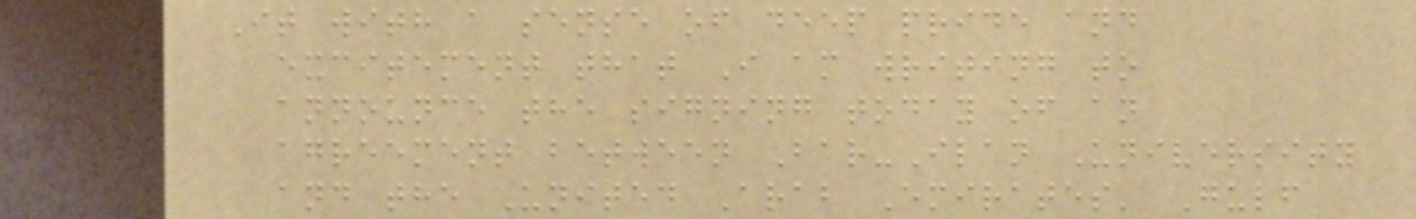It with a sense of deep pride and
excitement that I am writing to
announce the signing today of an
agreement between Bar-Ilan University
and the United Arab Emirates' Gulf
